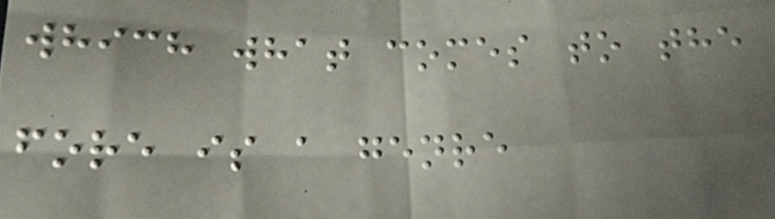which what comes to the
fore is a genre
